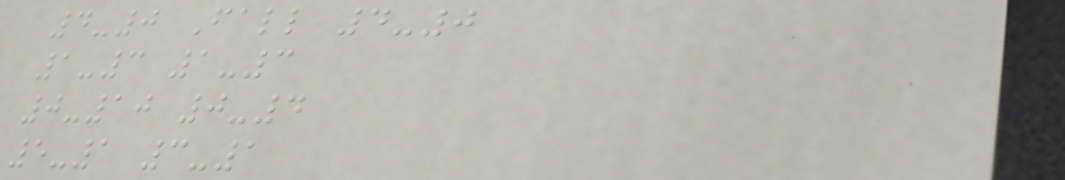4-0 Fall 4-0
1-3 1-3
0-10 0-4
5-1 3-1
